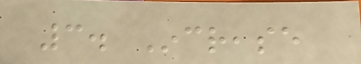3. Increase
